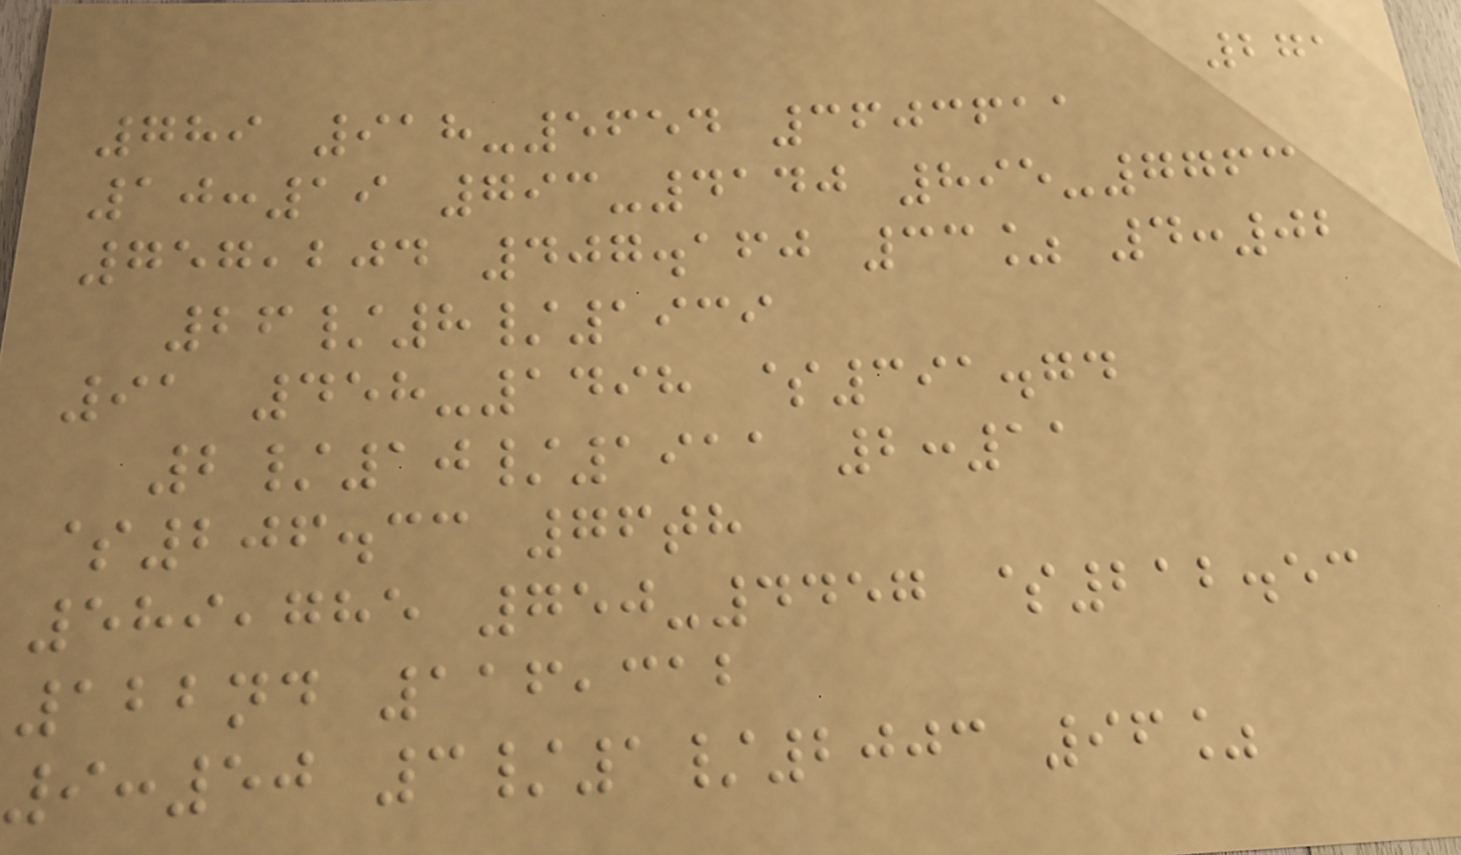271
789 918-5654 3603611
10:19 793-4140 895-7763
757,204 407.160 33% 4:02
26/8/1939
91 458-1498 $391.74
2/10/1911 2:11
$206.33 76th
589,785 750-4457 $212.53
122nd 116,312
9:50 3/1/2003 96%
